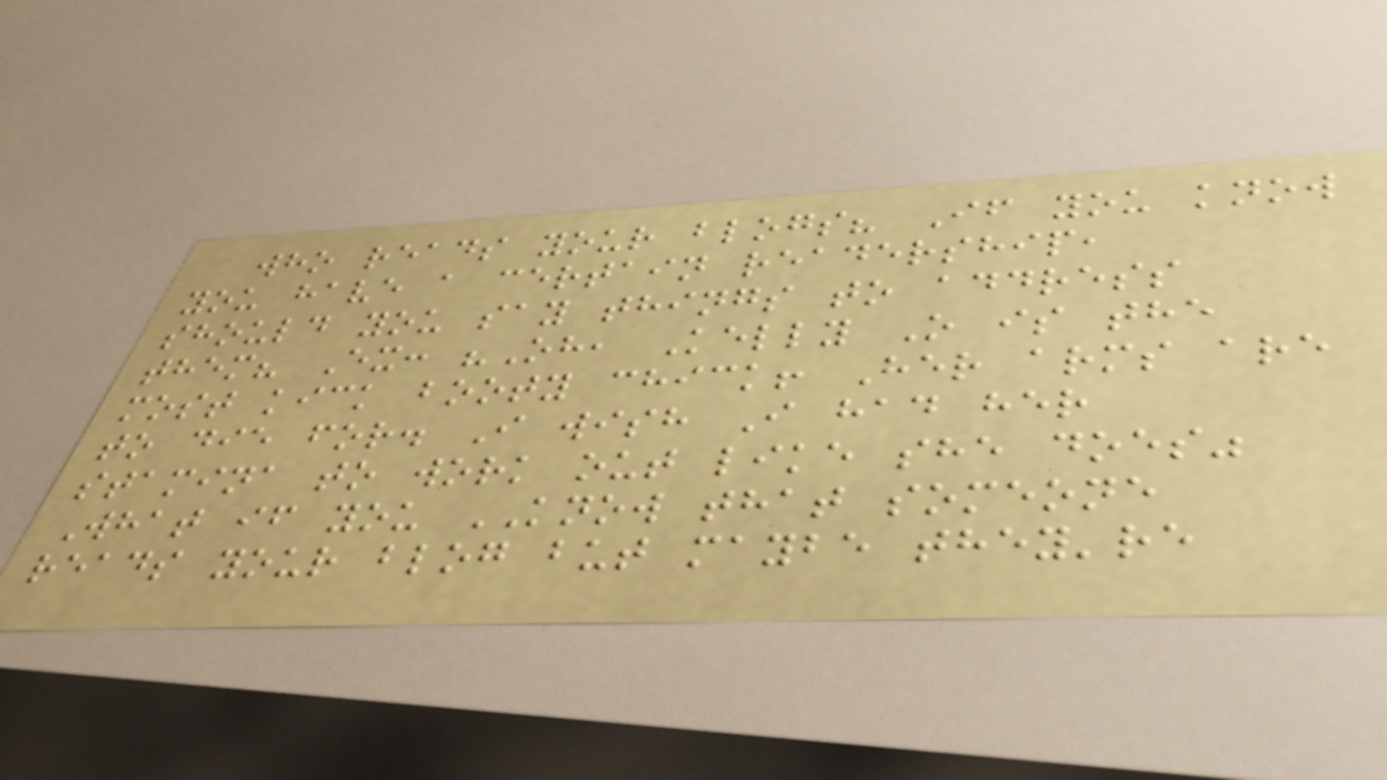who reads your blogs? If you know
you have a certain readership,
should you say things to address
them? Ex: "Oh, Kelly O is the
most kick booty chick! Her arms are
to die for. I wish I had her
stamina to work out like she does"
What if you KNOW that someone
reads your blog but maybe they're
